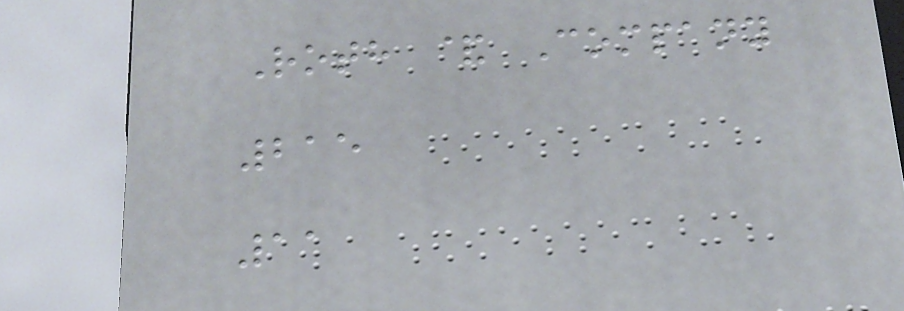Roth & Company
215
11
